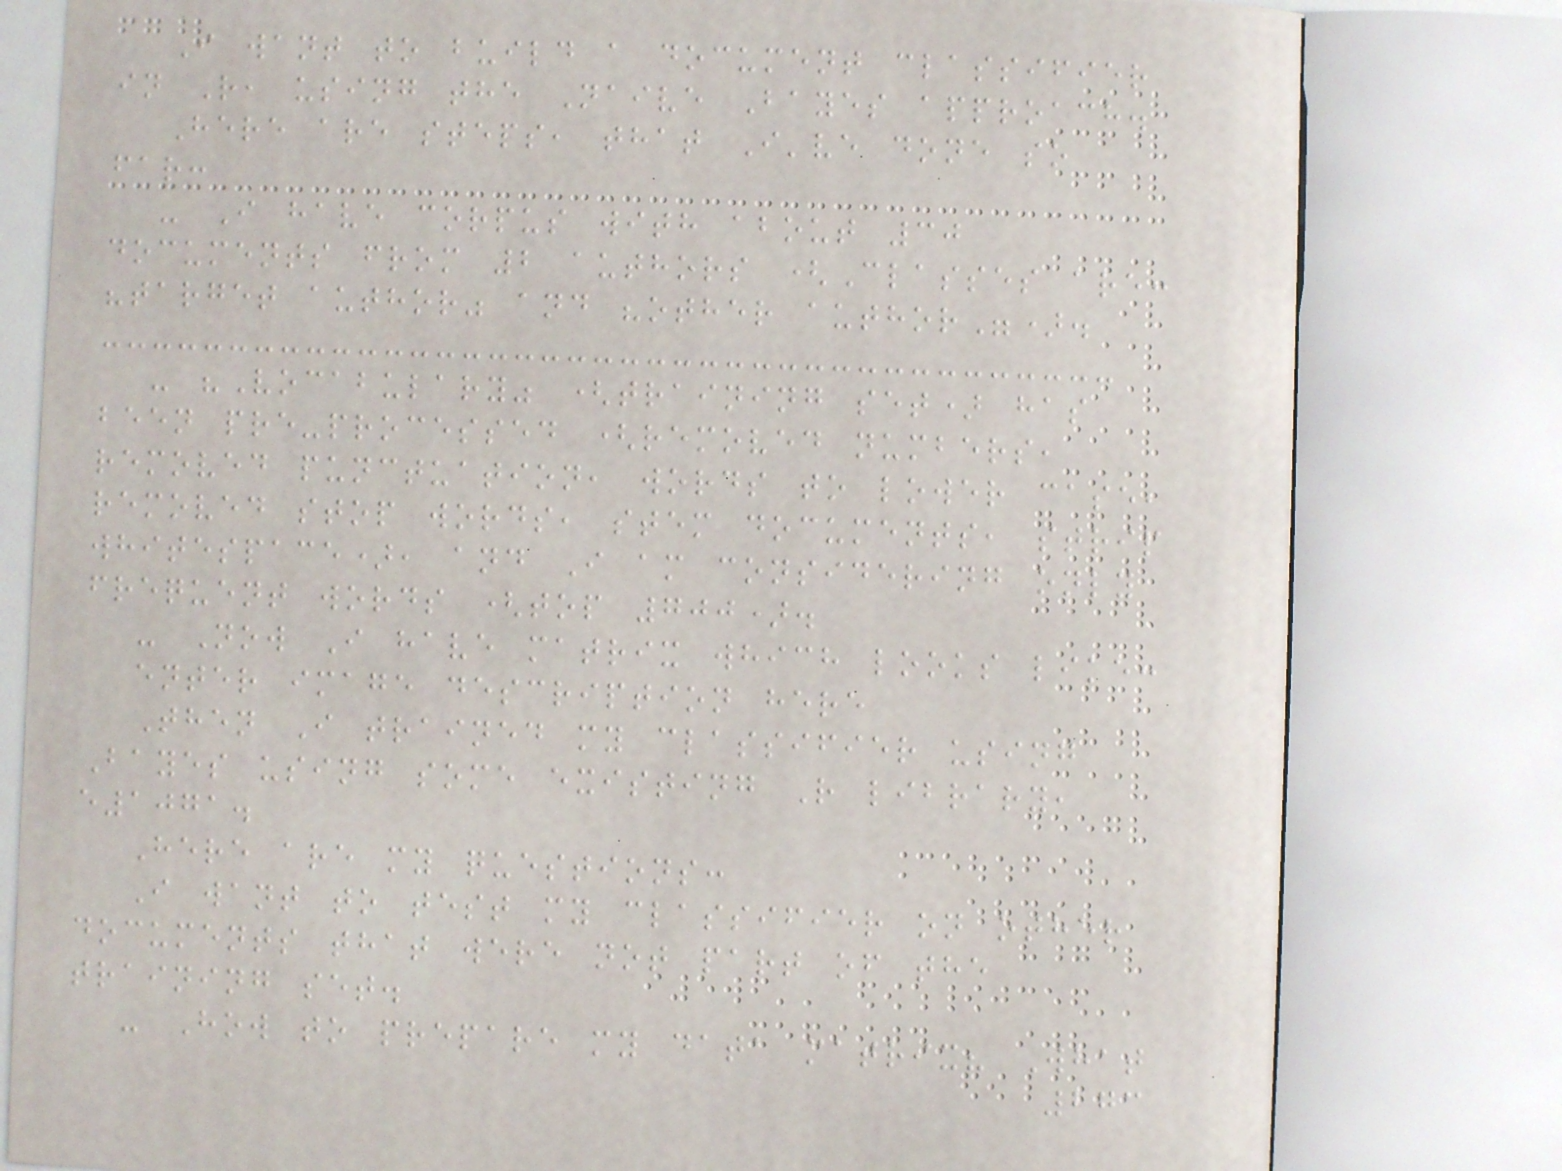I want to build a document classifier
in R, using the Naive Bayes approach.
Here are steps, that I've done so
far:
- I have corpus with about 30
documents from 2 authors (Classes are:
"target author" and "other author").
- "Vocabulary" (training set) has
been pre-processed (removed numbers,
removed punctuation, words to lower case,
removed stop words, stem documents, strip
whitespace), and I am considering only
frequent words (top 700).
- Now I have matrix which looks like:
enter image description here
Then I trained my classifier using
Bayes using some existing R library,
e1071.
Here are my questions:
I want to test my classifier on other
documents that were not part of the
training set.
- How to prepare my data matrix? What
273
